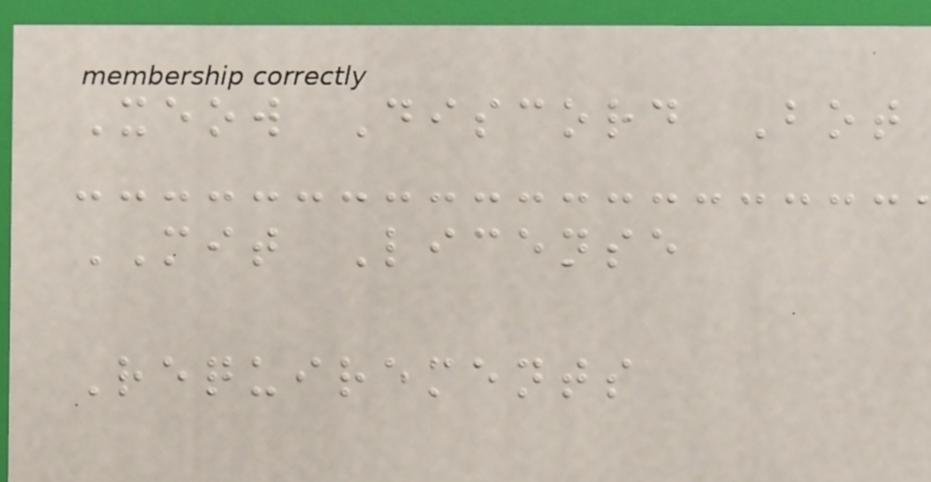Xeow Discord Bot
MIT License
Requirements
